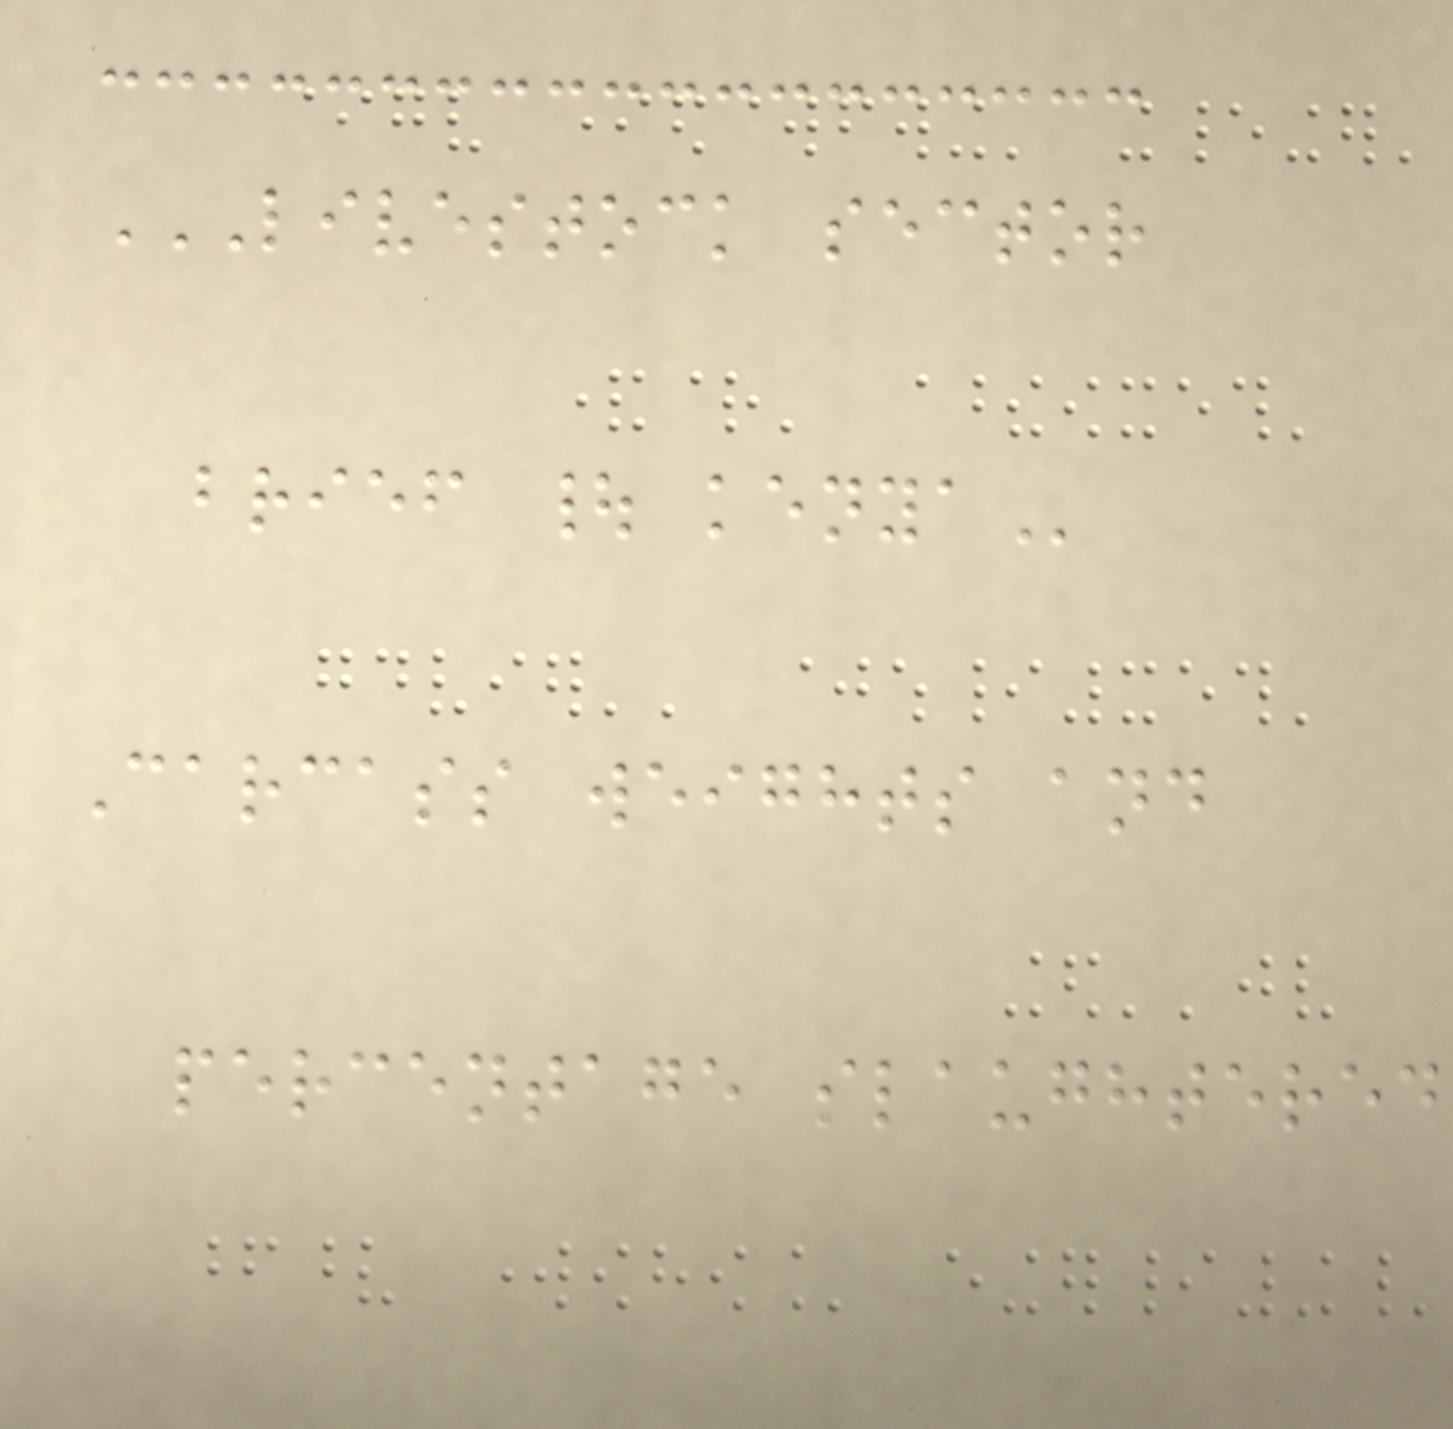LIVESTOCK SECTOR
BRIEF | KENYA
Carcass weights and
percentage slaughtered
